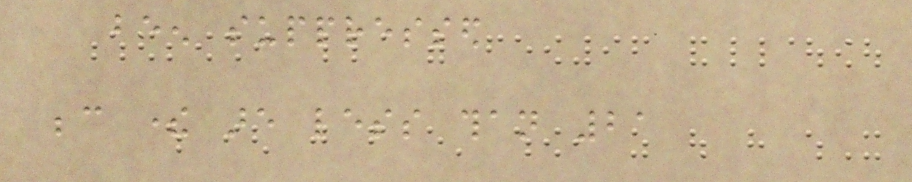been suppressed
because there are less than 21
